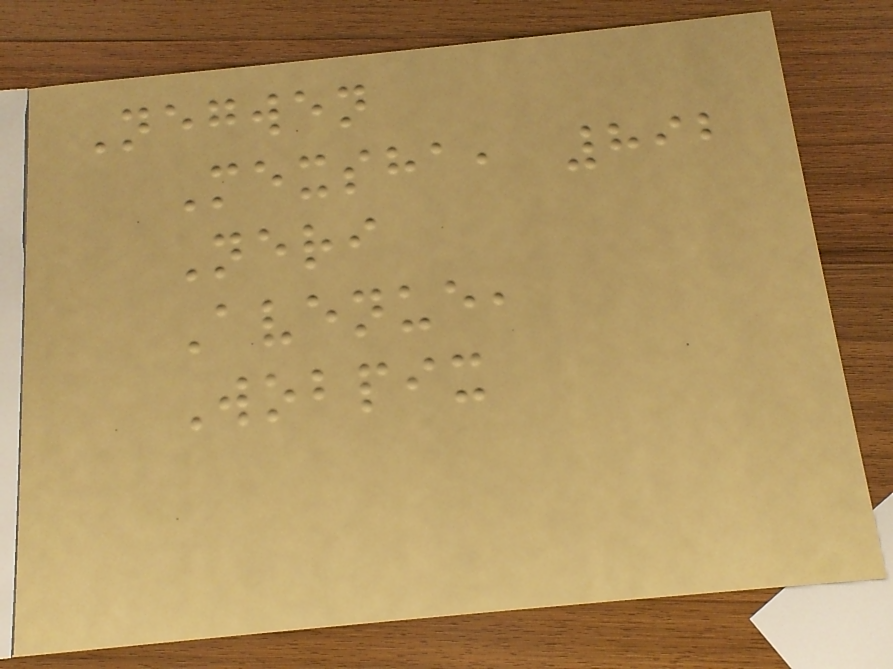Negwen
Mexsha, 892
Neri
Avenue,
Wobpix
